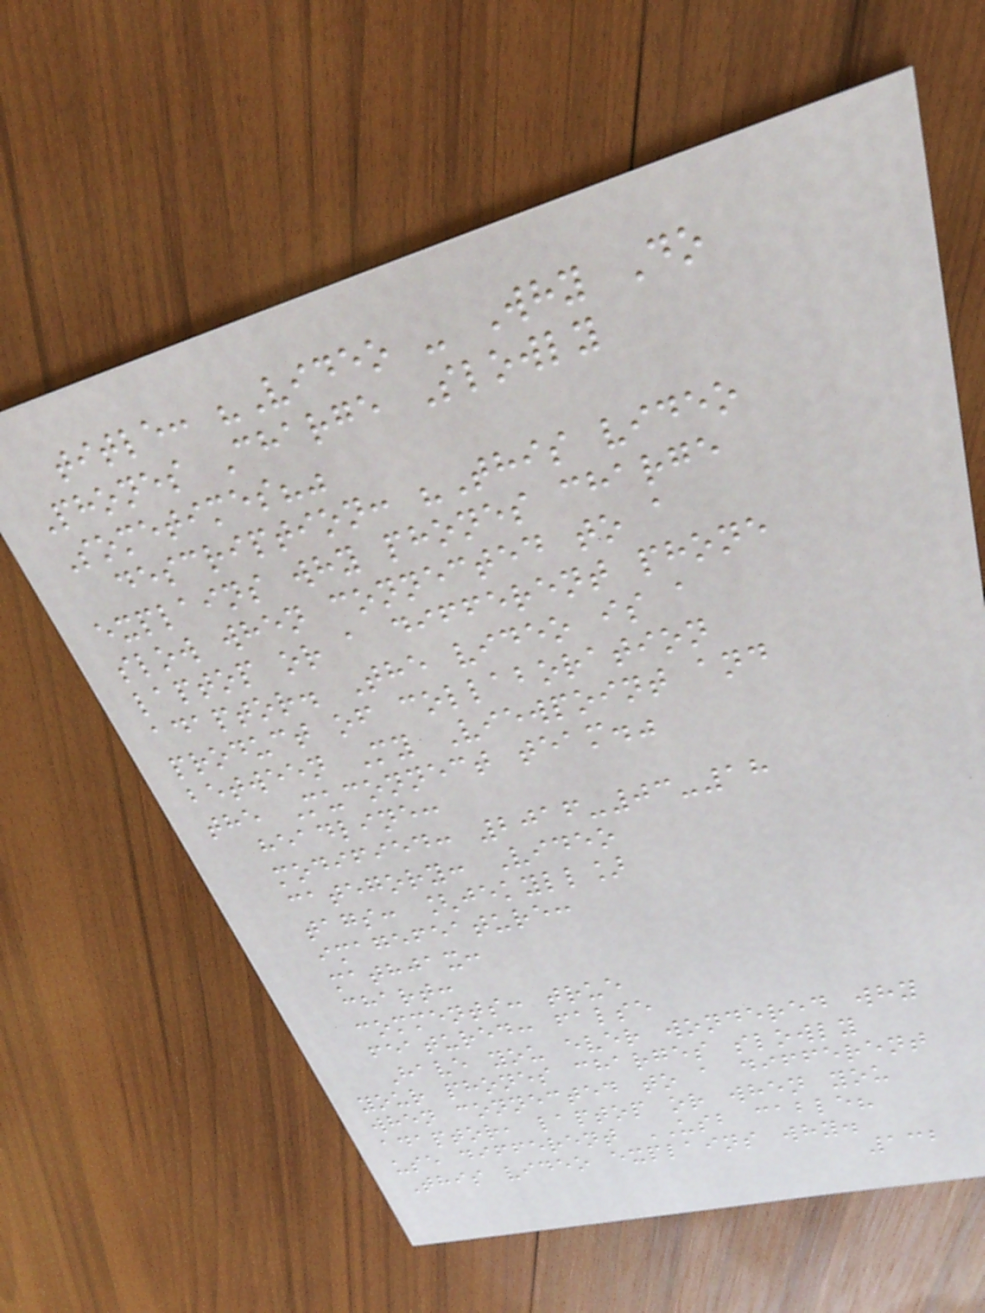title: "Video - Why Do
Phones Charge Slowly
Sometimes?"
description: "This video
explains why phones charge
slow when connected to a
laptop or a different phone
adaptor. The video is a
product of collaboration
between My Viewpoint and
the Muconnect team."
headline:
modified: 2016-03-18
category: Video
tags: [jekyll]
imagefeature:
mathjax:
chart:
comments: true
featured: false
Have you ever wondered why
your phones charges slowly
when connected to a different
adaptor, laptop or when you
use different USB cable?
This video explains why.
132
